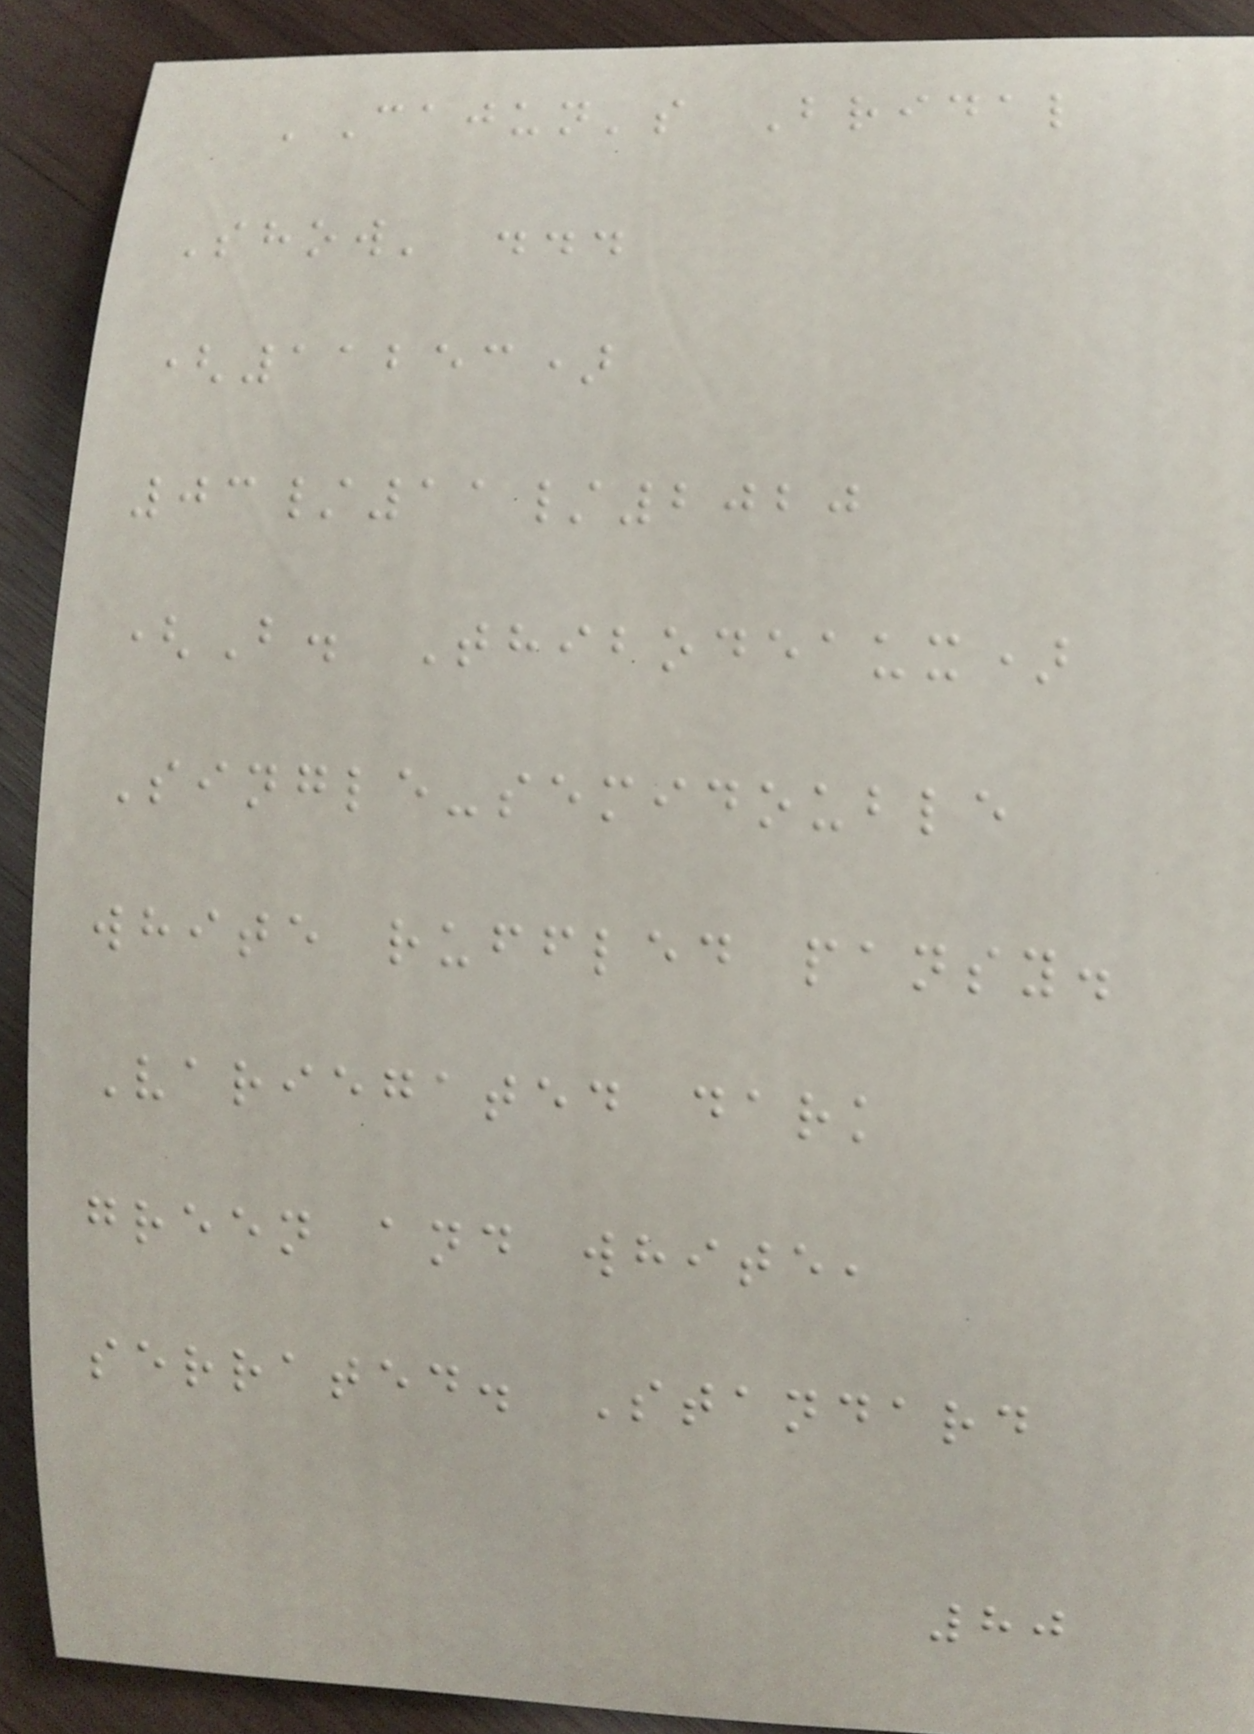'Cajun's Bridal
Show' ...
(11253)
03/11/2020
(B. Thibodeaux)
Single-semidouble
white ruffled pansy.
Variegated dark
green and white,
serrated. Standard
80
